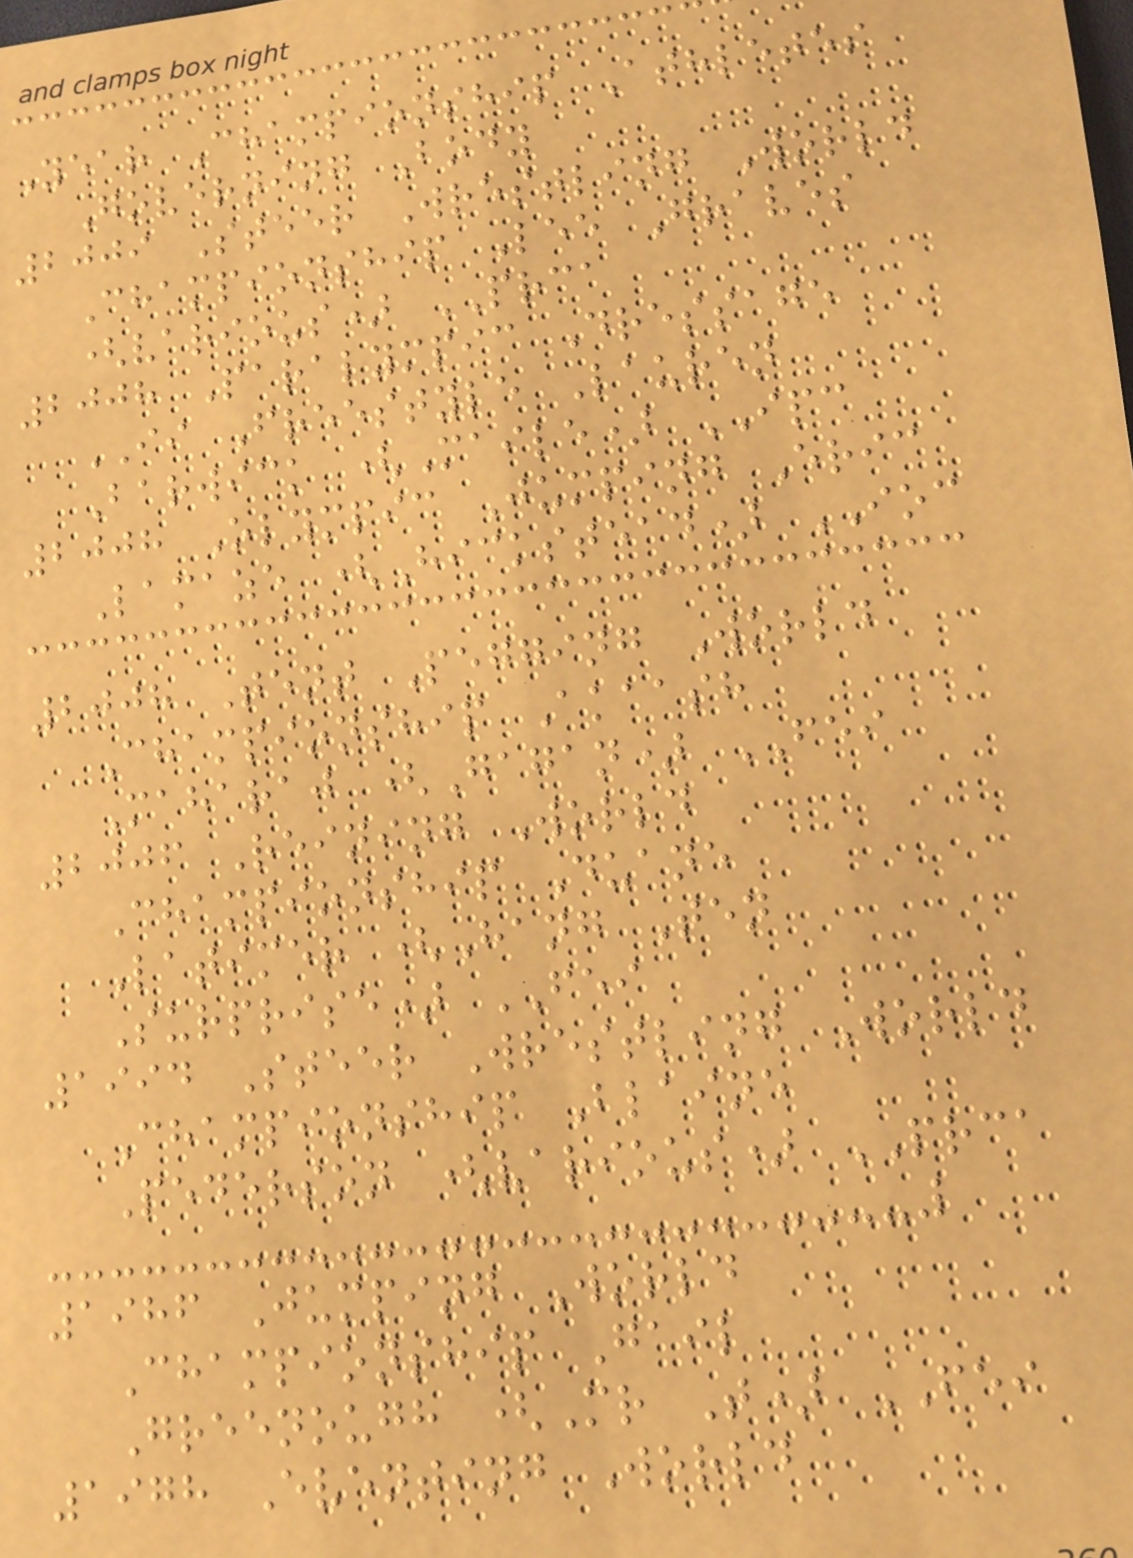Year Championship Athletes
Governing Body
2009 Steer Wrestling World
Championship Lee Graves
(various) PRCA
2008 Paralympic Dressage
II Freestyle Lauren
Barwick (Maile) IPC
2008 Olympic Jumping Eric
Lamaze (Hickstead) IOC
2008 Tent Pegging World
Championship Akaash
Maharaj (Gagan) FEI
2006 Reining World
Championship Duane
Latimer (Hang Ten
Surprise) FEI
1994 Steer Wrestling World
Championship Blaine
Pederson (various) PRCA
1986 Jumping World
Championship Gail
Greenough (Mr T) FEI
1978 Eventing World
